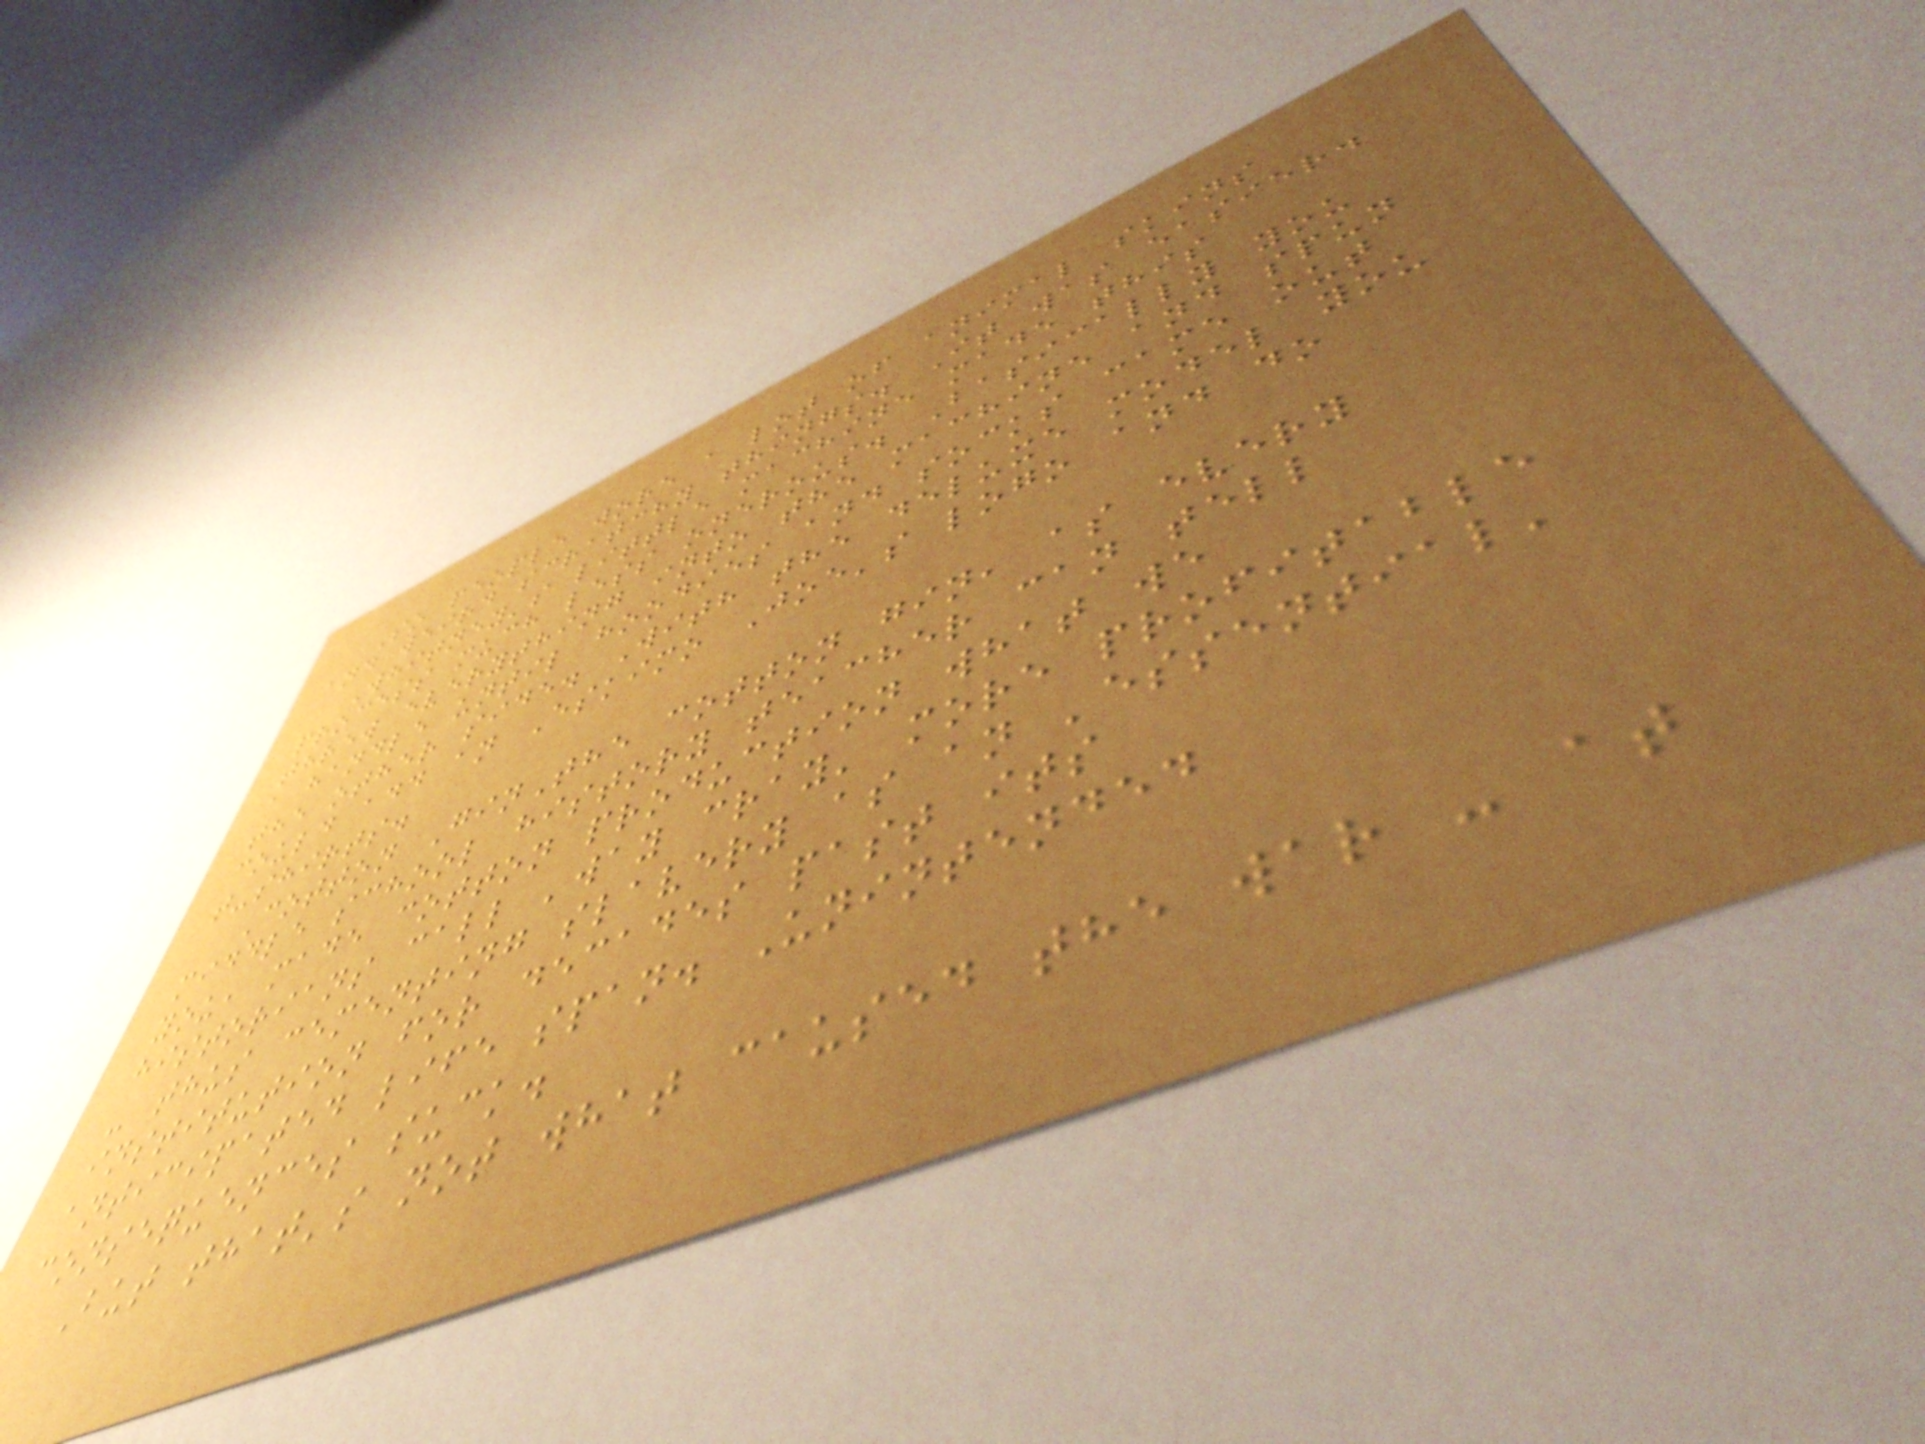So people wore a lot of animal skins
and weird scratchy things. It was easier.
Whitney's little machine made this
process much less onerous. Basically you
threw everything into the machine and spun
a handle until hoodies and socks came out
the other side. With the deluxe model you
could add an Eskimo Joe's logo and do
t-shirts.
Cotton GinThe cotton gin, as every
middle school history teacher can tell
you, made cotton production what we
historians call 'way cray' more profitable
- thus cementing slavery as an 'essential'
institution for decades past its
anticipated life span. Unintended
consequences suck.
But that's not what caused the war - at
